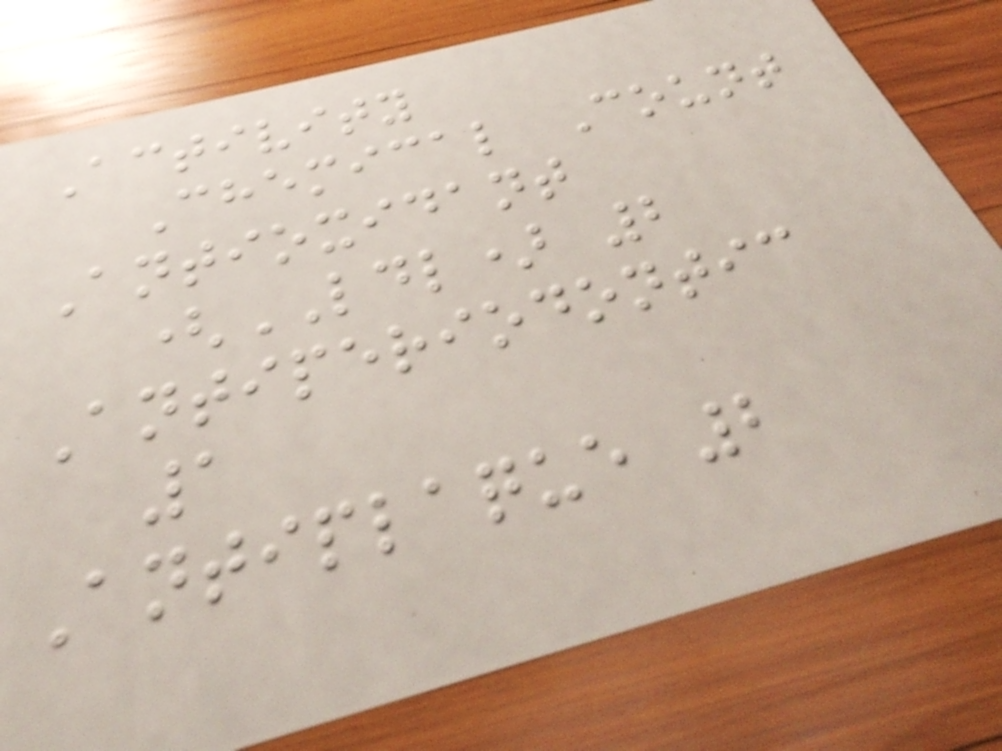Activity
Chemical Count
Antioxidant
(LDL) 2
Antiperiodontic
1
Antiplaque 2
